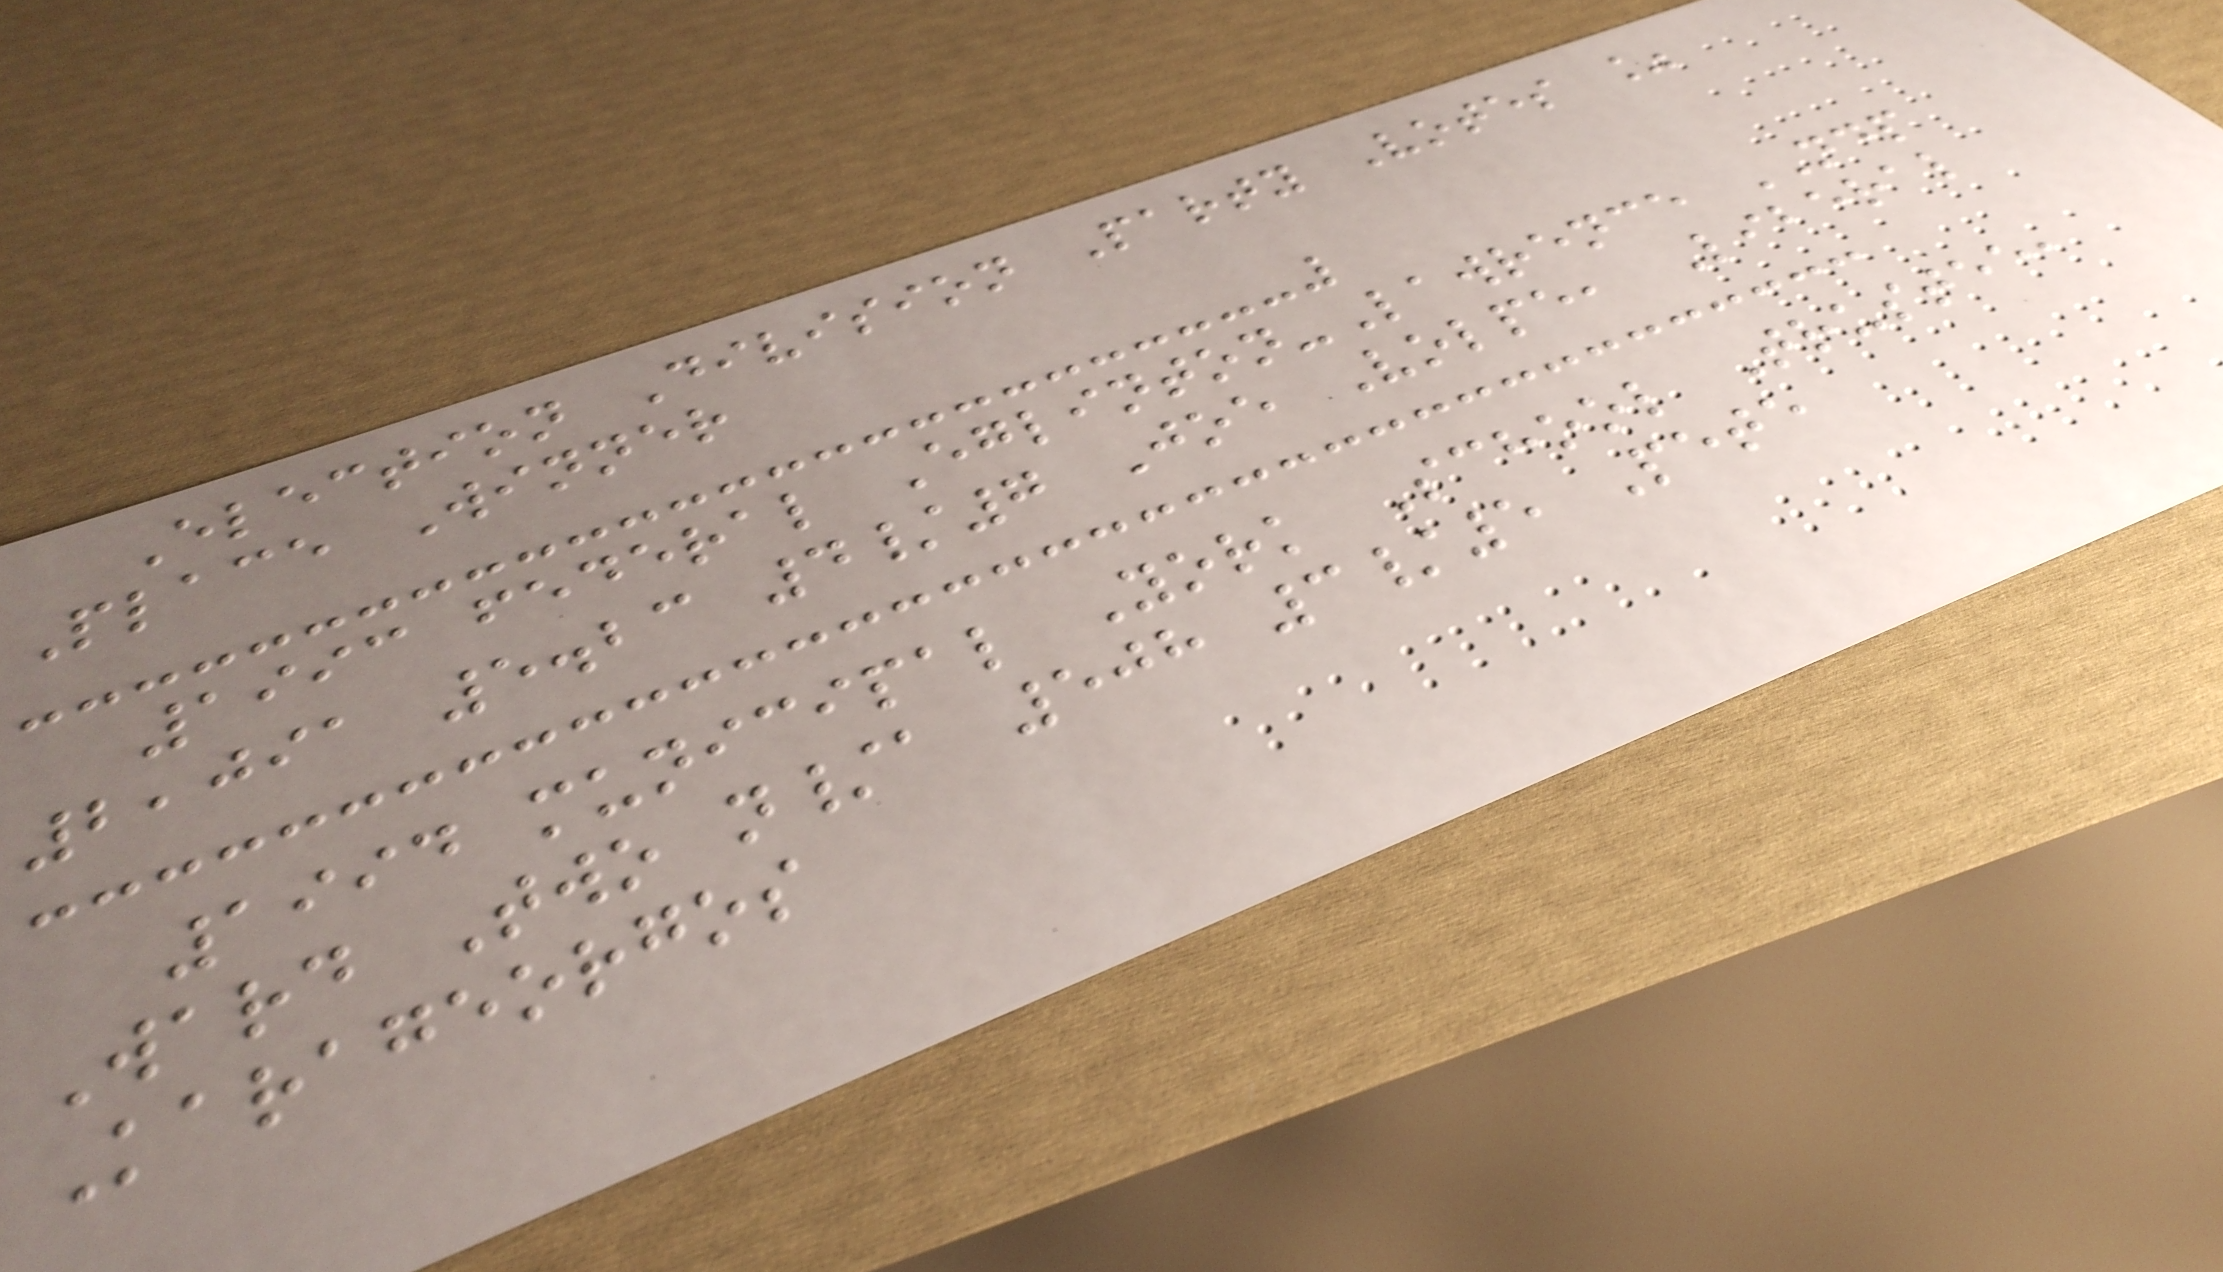Election Division Party Votes %
Place Winner
1993 federal Eglinton-Lawrence NDP
2,091 5.23 4/7 Joe Volpe, Liberal
1994 municipal York School Trustee,
Ward Two n/a 508 3/5 Pete
Karageorgos
